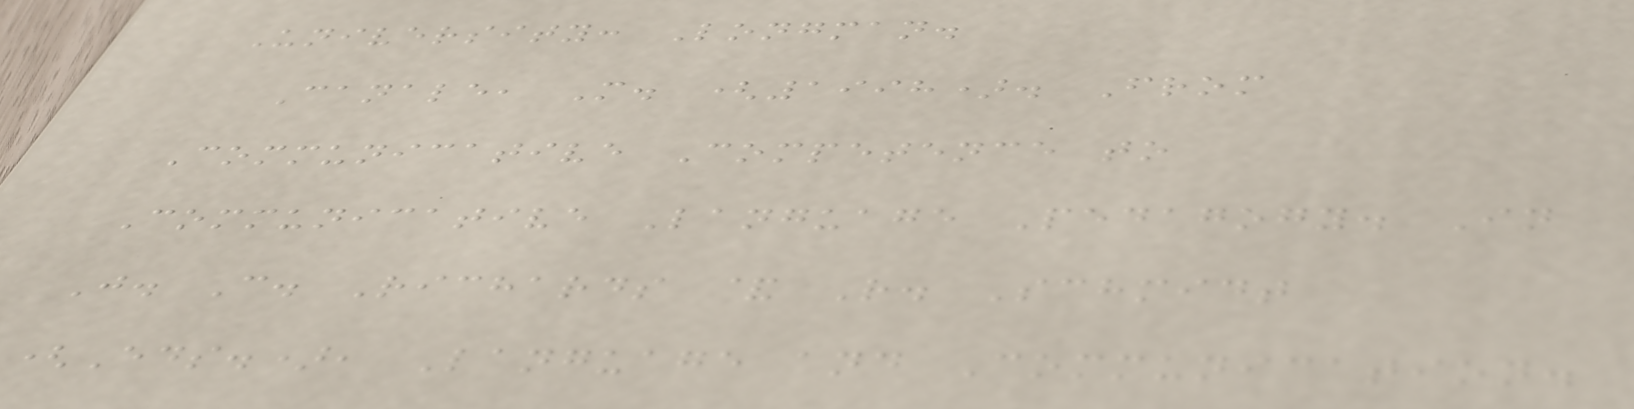University: Longman.
Canale, M. (1998). From
Communicative Competence to
Communicative Language Pedagogy. In
J. C. Richards & R. Schmidt
(Eds.), Language and Communication.
